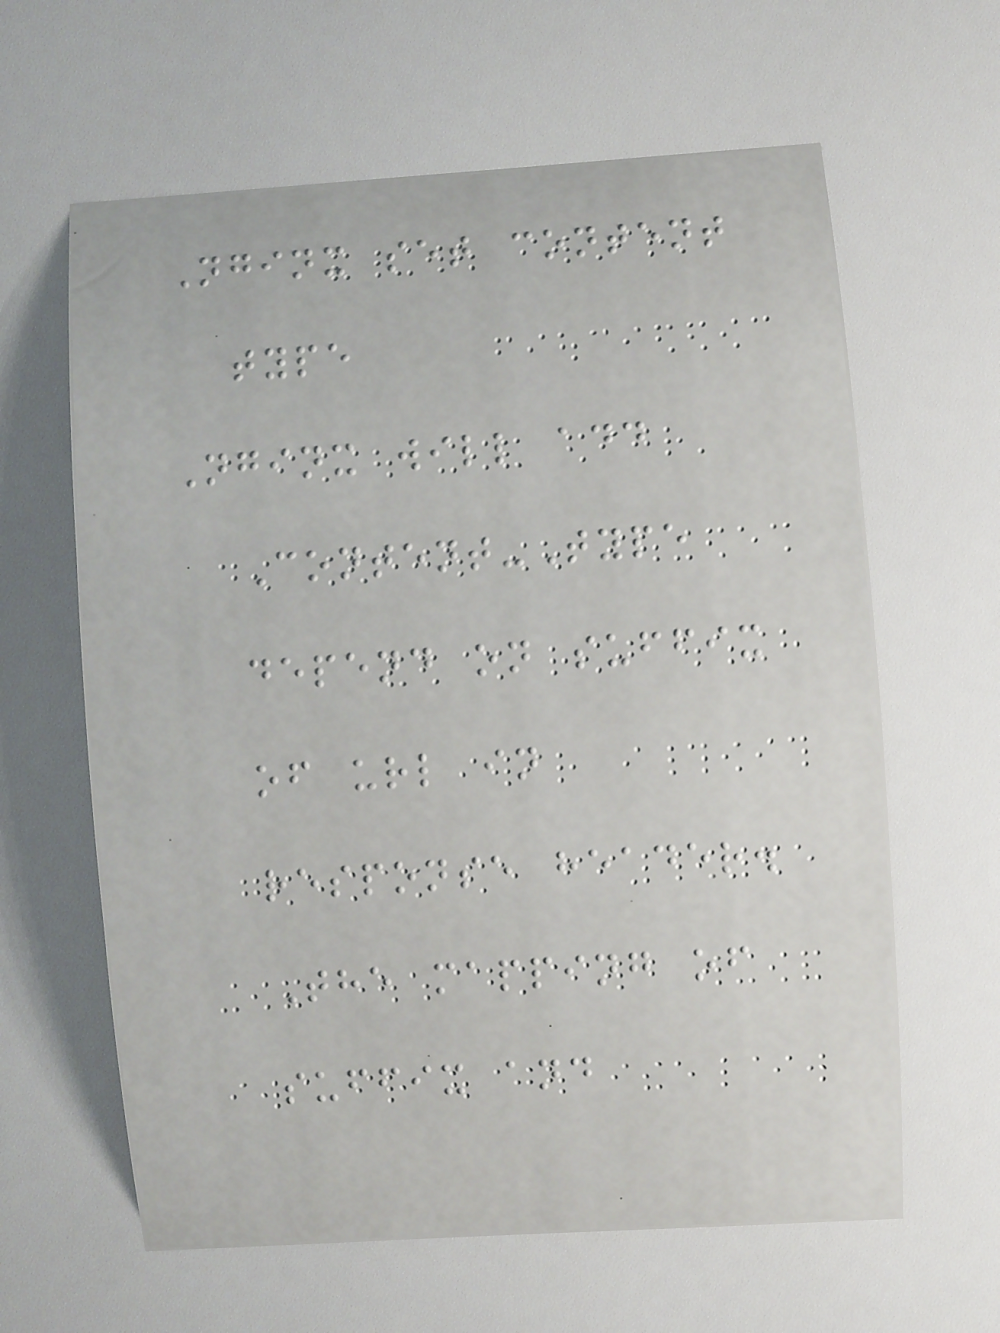Nginx set content
type
Nginx will add
Content-Type
depend on suffix
of url in
response header.
The mapping of
suffix and
